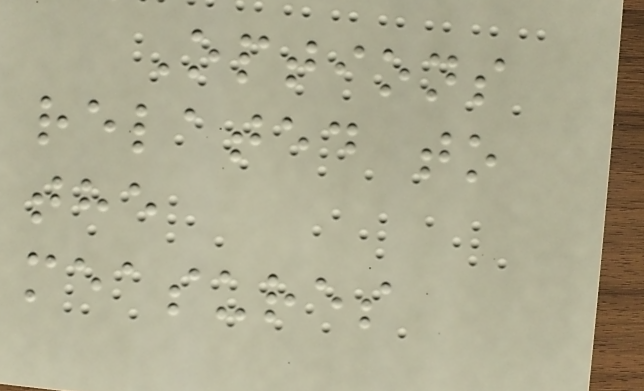Options
related to
the
measures
